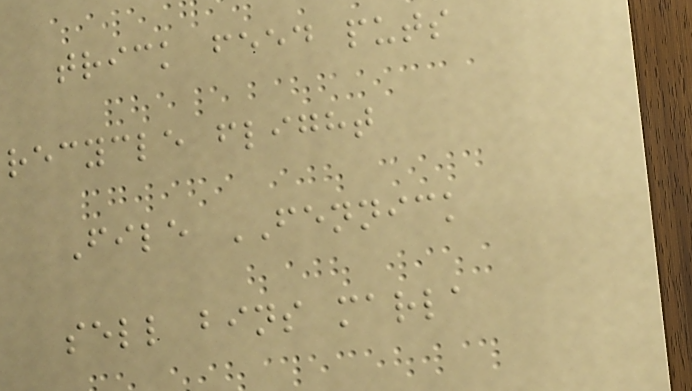trick feed puts
recycle flight
File FENNICK
sell bins marla
